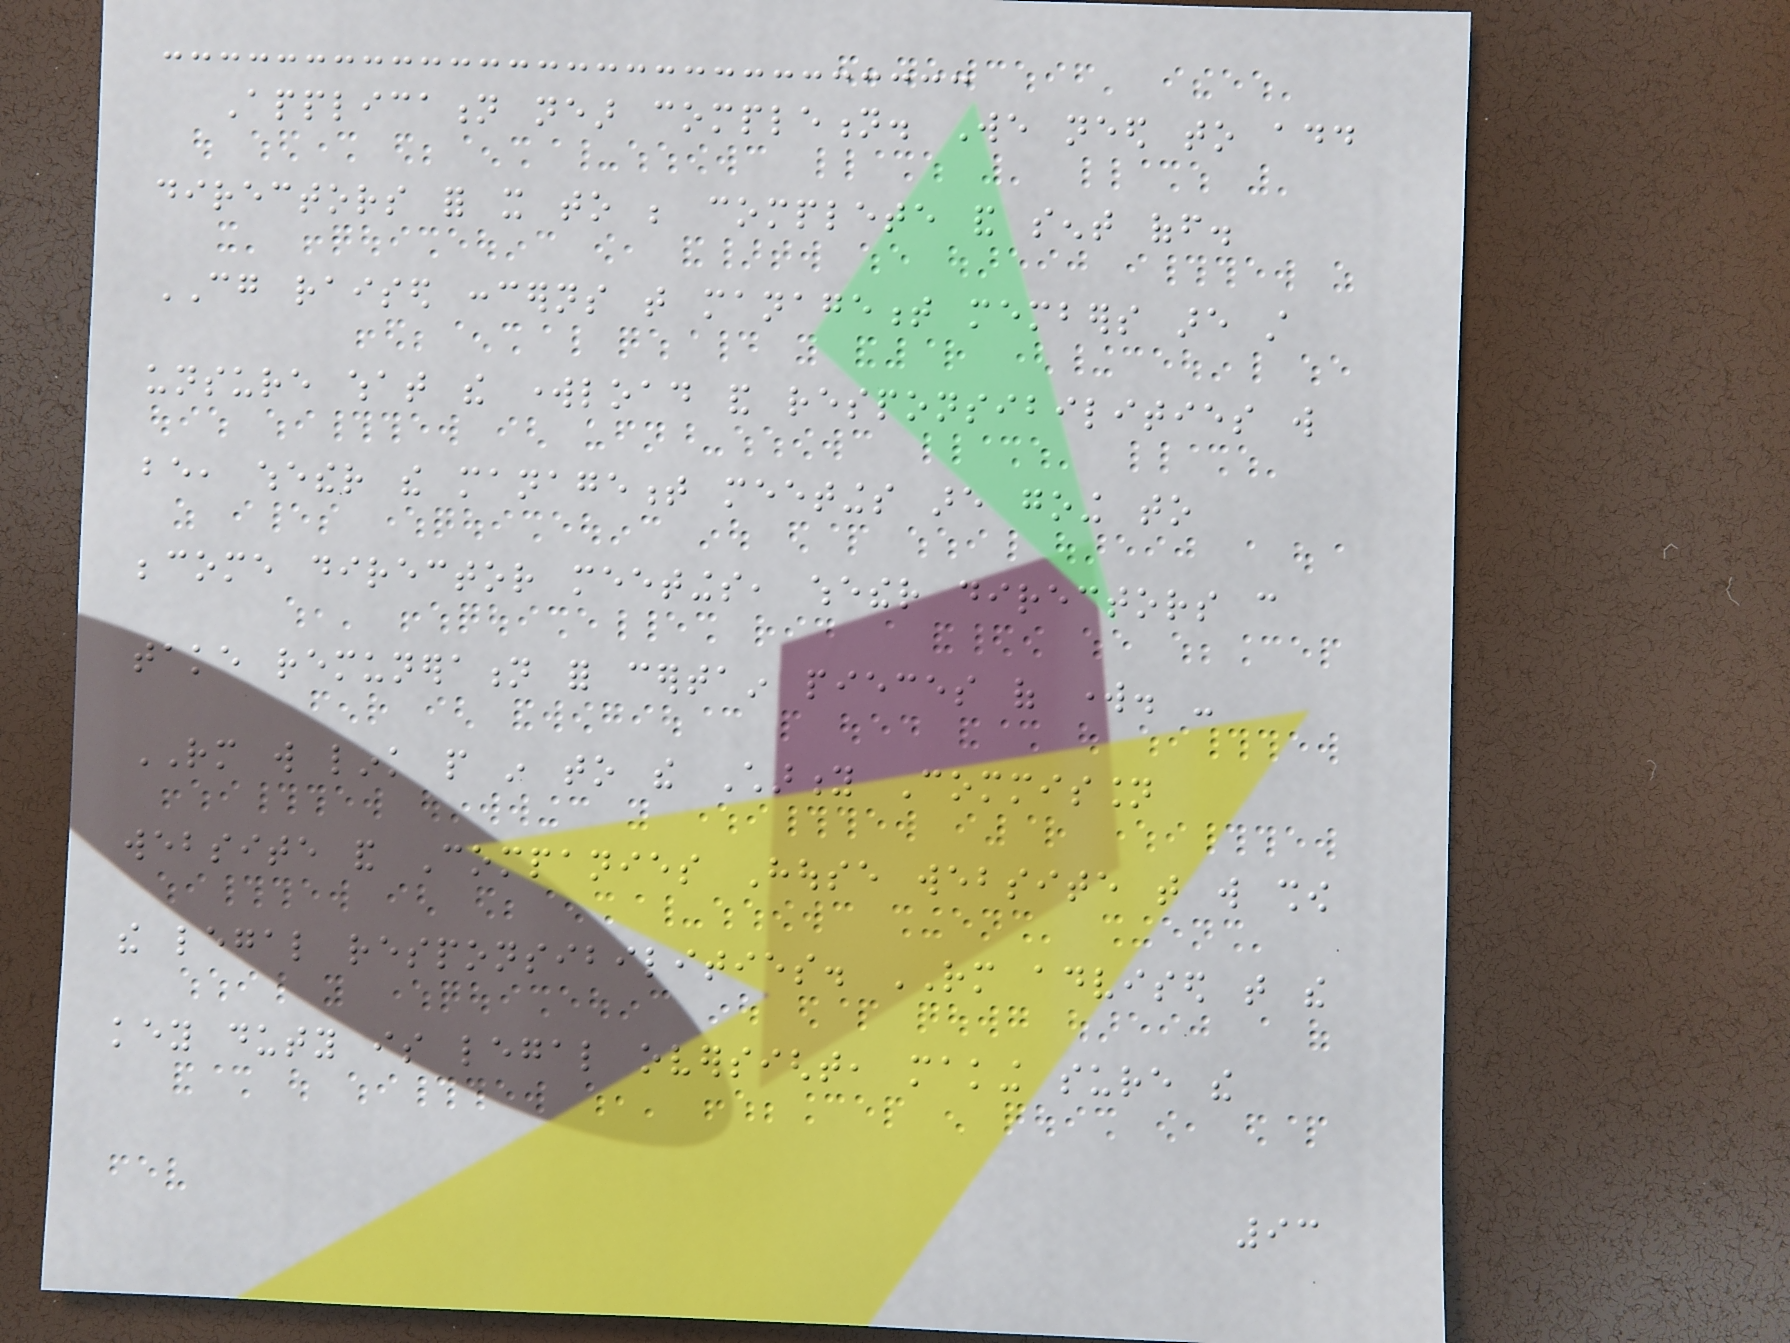Application near completion. We need to add
directors for it to be complete and sent off.
CG raised concerns that management members are still
unsure what the workload and responsibilities will
be, whether the management meetings are going to
become director meetings, whether directors can
take remuneration for certain pieces of work. -
RM will link people in to the Charity Commission
website and Companies House website that will show
the legal responsibilities. RM advised that the
key duty is legal oversight, making sure the
93
